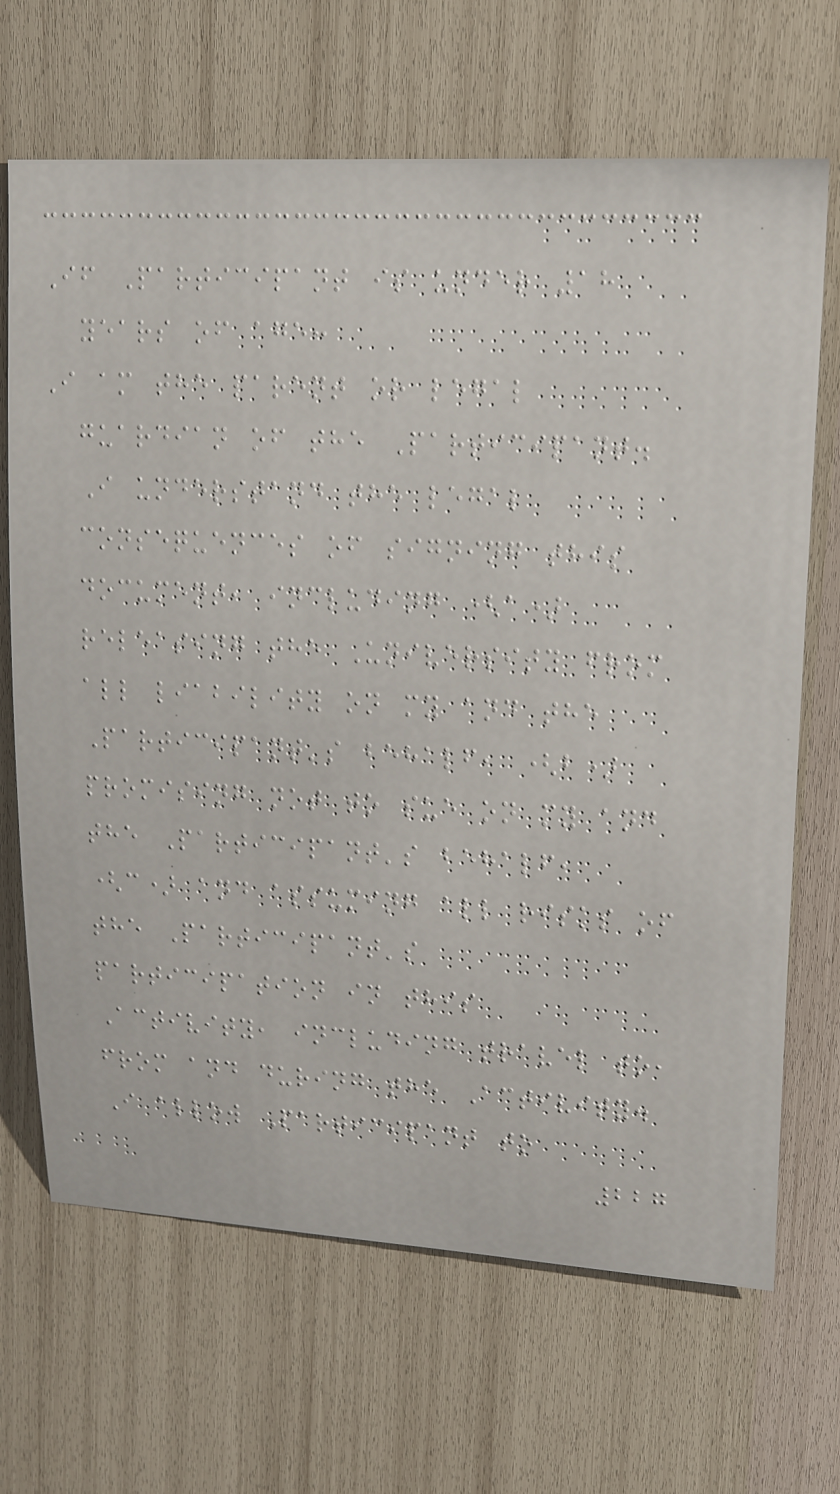If Participant is under 18
years of age:
I am the parent or legal
guardian of the Participant.
I understand the legal
consequences of signing this
document, including (a)
releasing the University from
all liability on my and the
Participant's behalf, (b)
promising not to sue on my and
the Participant's behalf,
(c) and assuming all risks of
the Participant's
participation in this
Activity, including travel to,
from and during the Activity.
I allow Participant to
227
